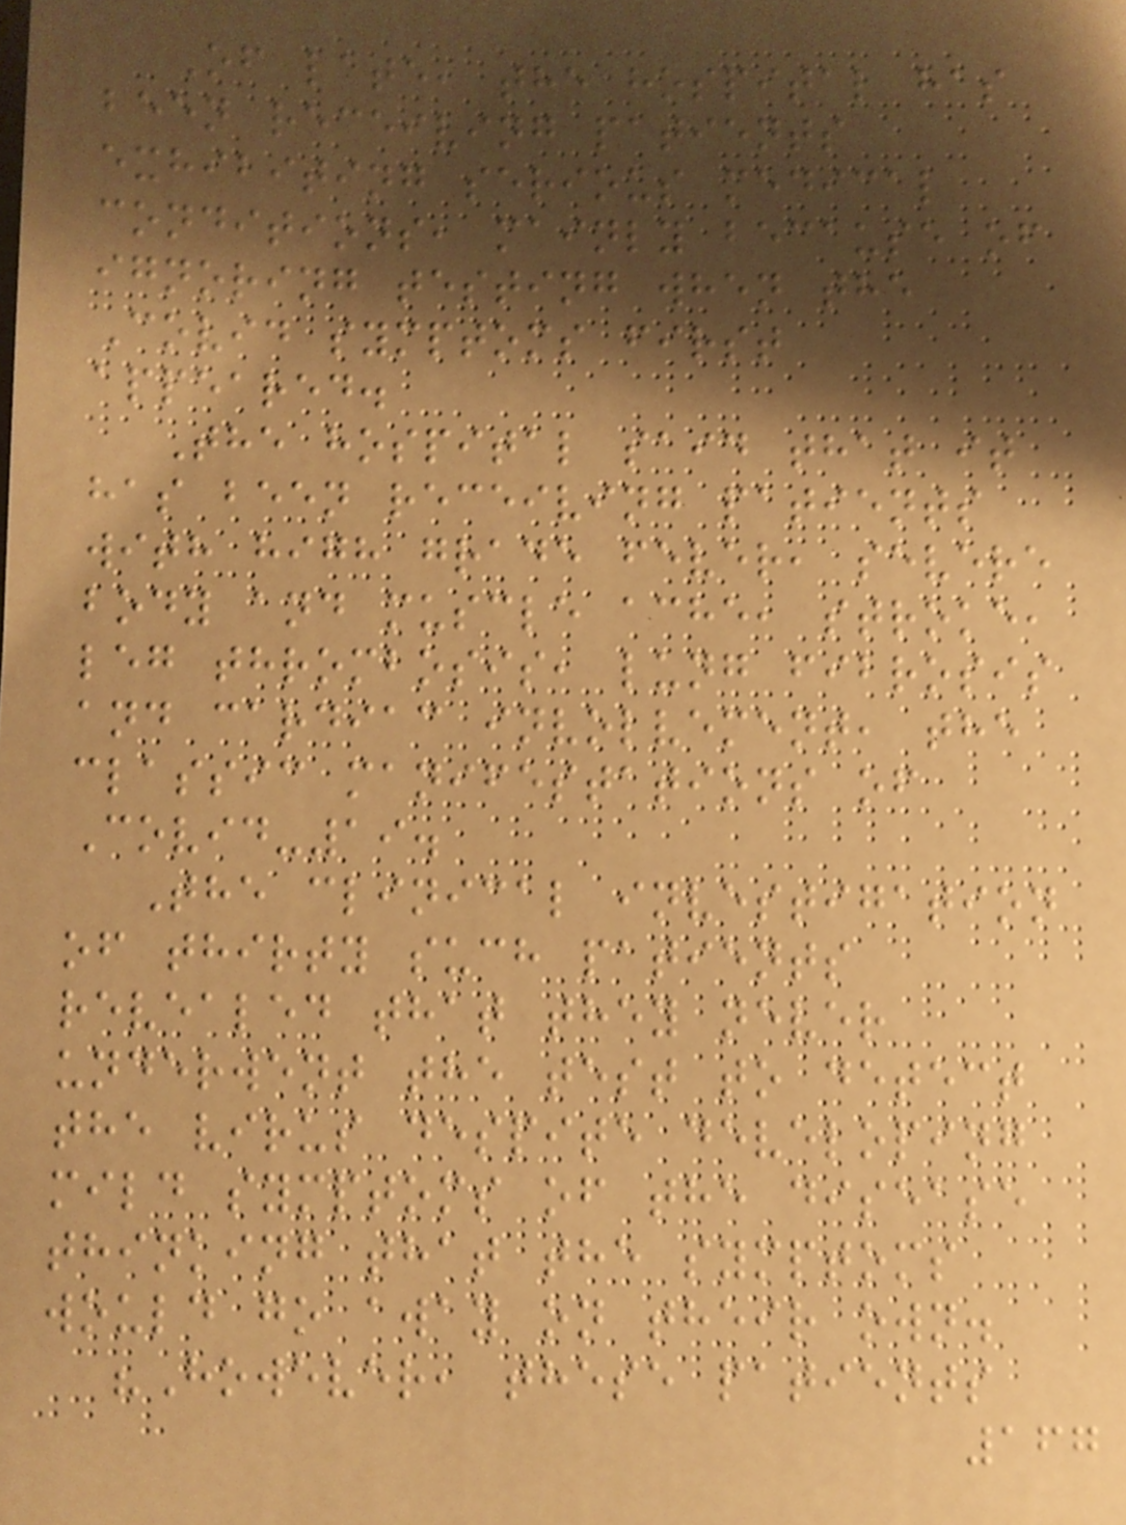Of late, the hospital has
been receiving patients
exhibiting serious medical
conditions, mainly because of
ignoring testing when the
Covid symptoms first
appeared.
The hospital said that it
has been receiving patients
with high grade fever, severe
body and muscle ache, stroke,
leg thrombosis, lung fibrosis
and cardiac involvement, the
classic manifestations of
Covid-19.
The clinical investigation
of thirty such patients
revealed that they never
underwent the test to detect
the virus despite developing
mild symptoms of the disease
thinking that the symptoms
would go away on their own.
"However, these patients
167
